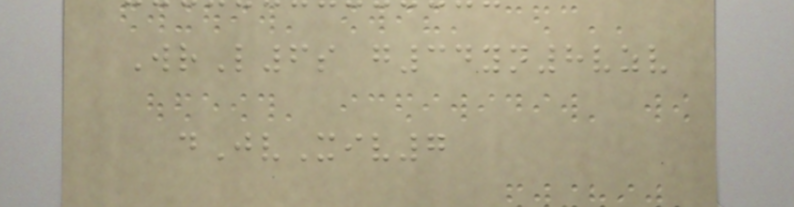WrL6s g34yn8vzv
dJvXiv7
